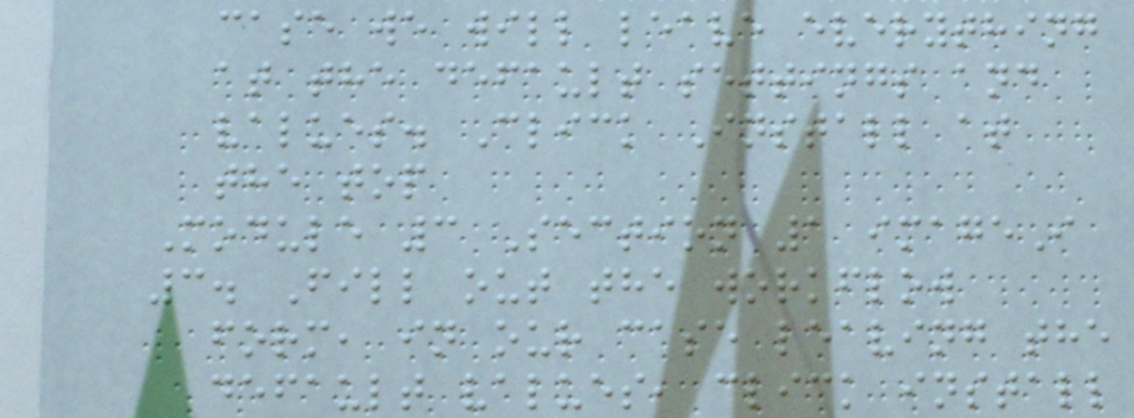case we will leave everything
at the default settings and
values. Click Install at
the top
Module 3 Section 1 imageI
3. Fill out the workflow
form, in our case leaving the
default values, click install
